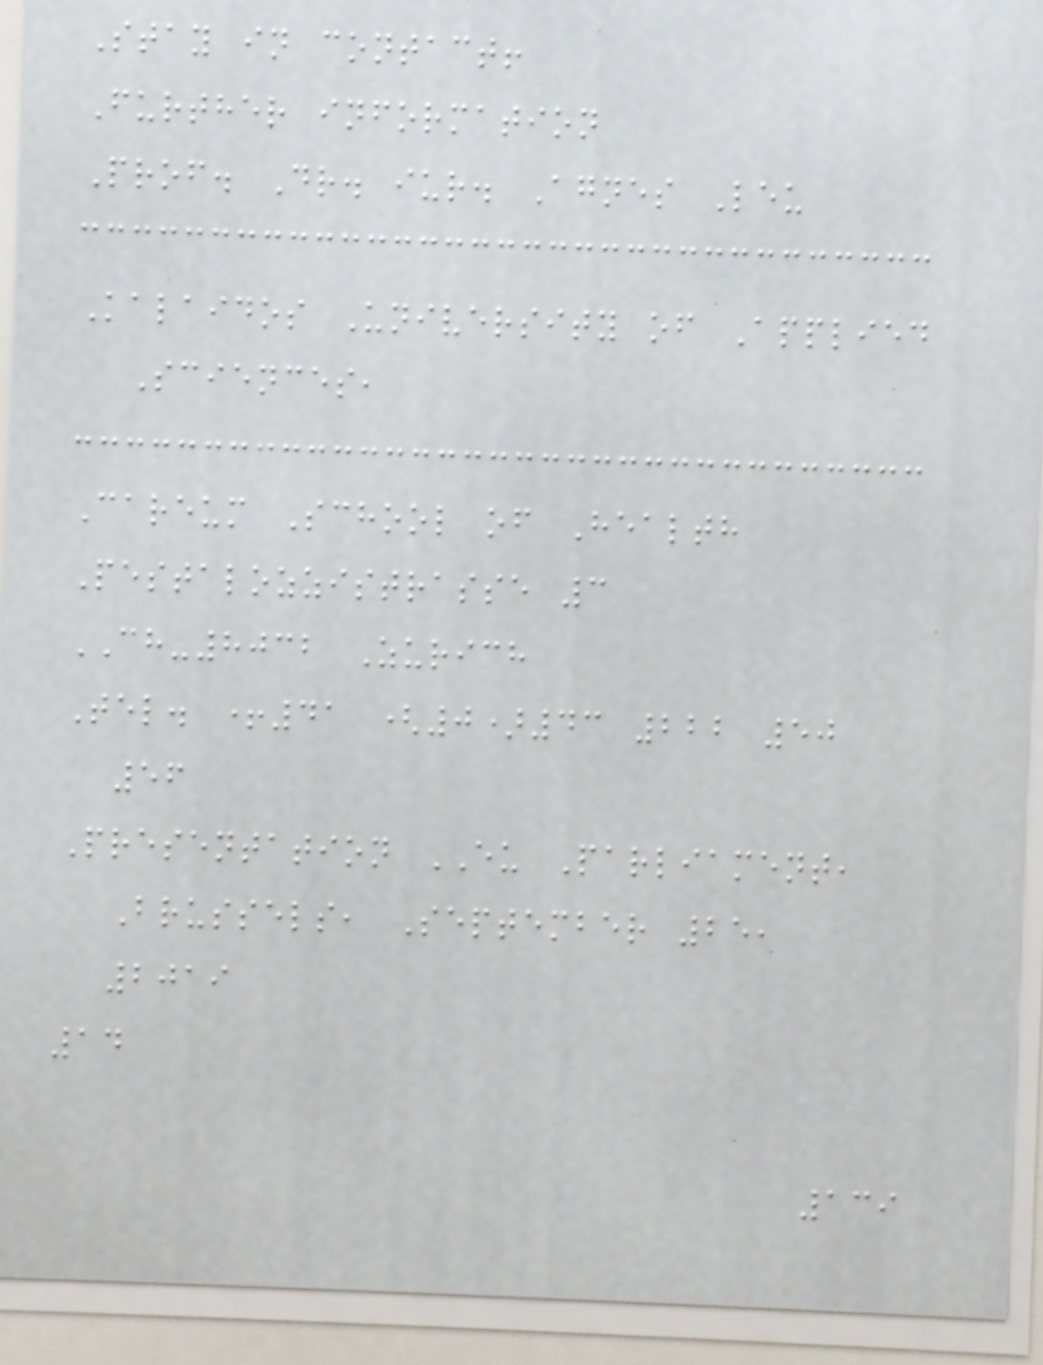Stay in contact!
Further information
Prof. Dr. iur. Agnes Leu
Kalaidos University of Applied
Sciences,
Careum School of Health
Pestalozzistrasse 3
CH-8032 Zurich
Tel. +41 (0)43 222 50
56
Presentation EU Parliament,
Brussels, September 25,
2019
14
139
